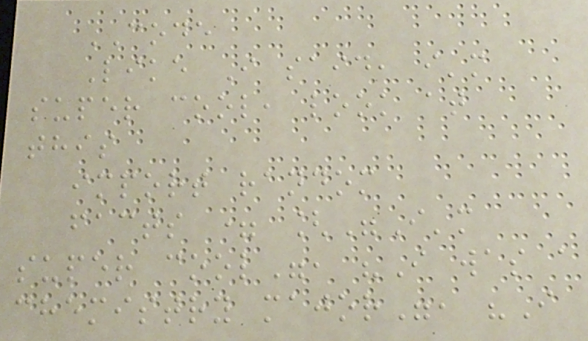CODE
Like I said, i'm
super cool, look at
this
import random
facts = ["I'm
super cool", "I was a
chemistry major", "I
